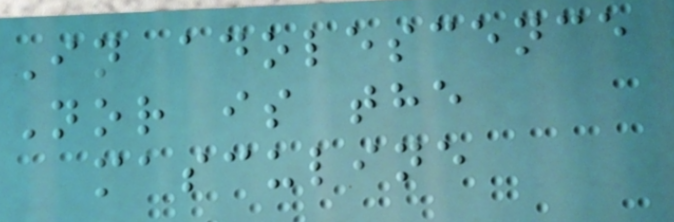In adolescence
Nor is the
masculine
